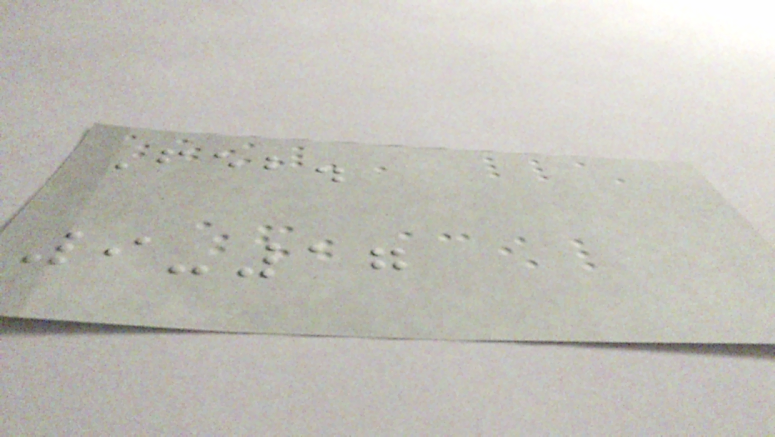Feb.
9-17
